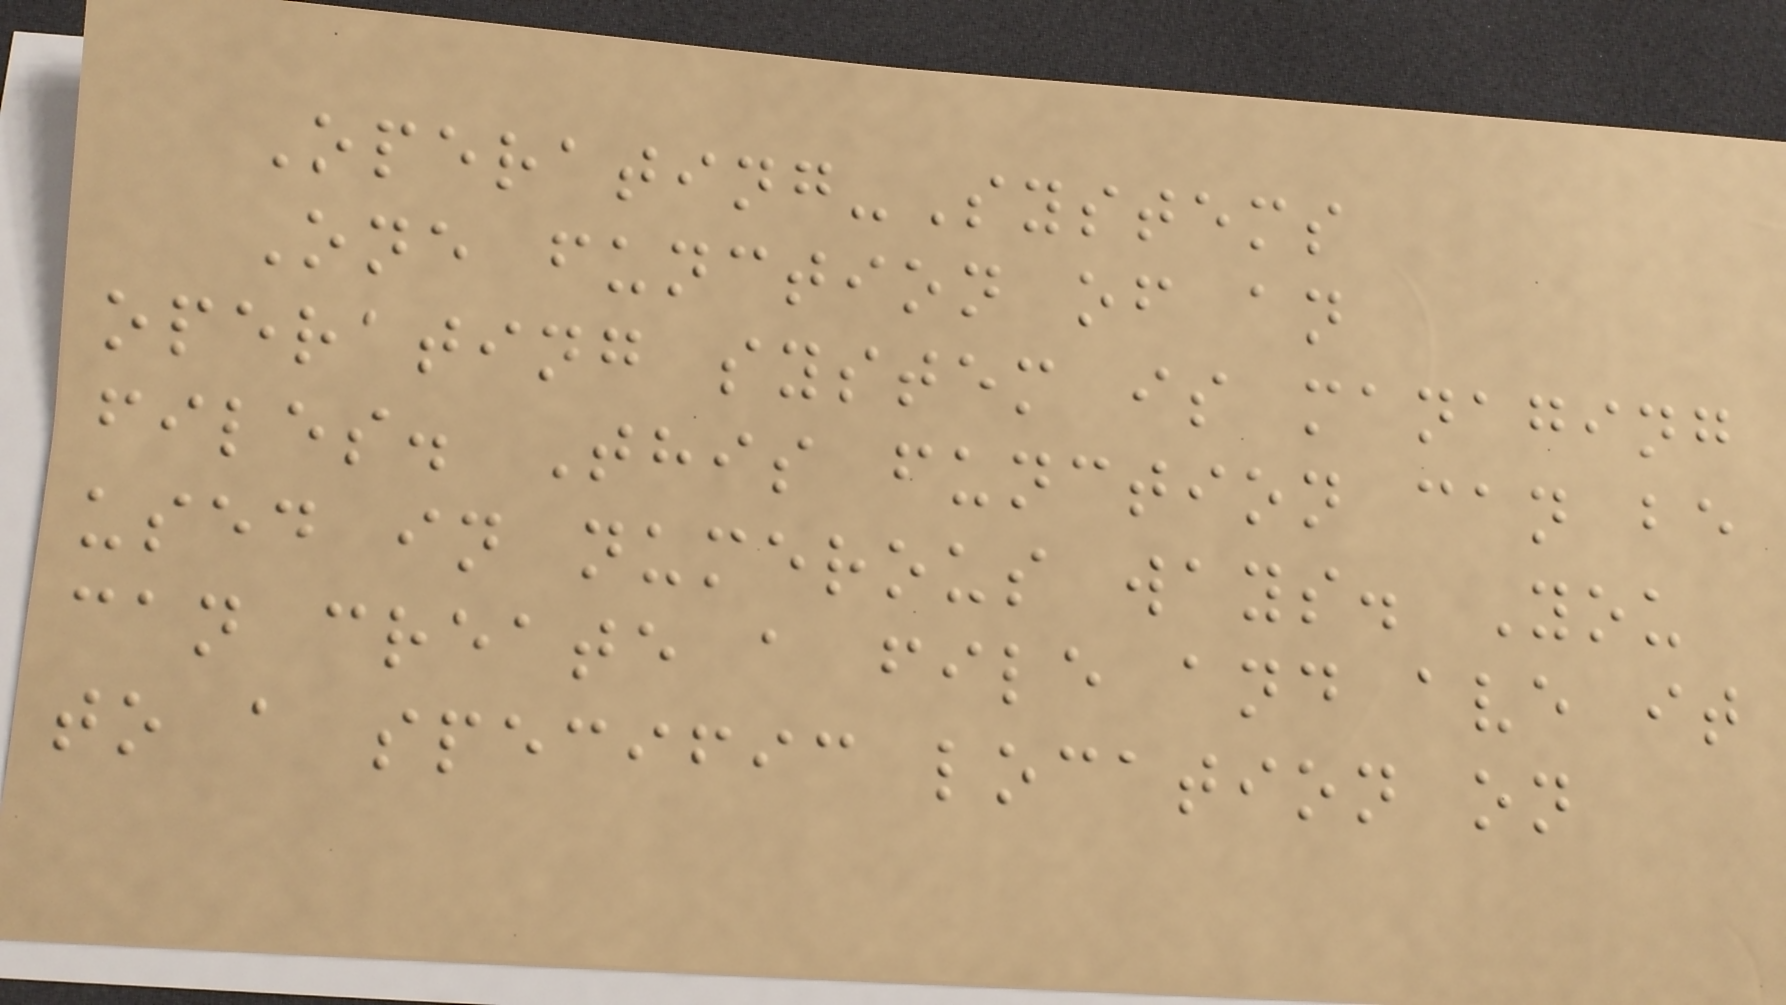Operating-Systems
One function of an
operating system is managing
files. This function can be
used in numerous ways. You
can create a file and ave it
to a specific location on
